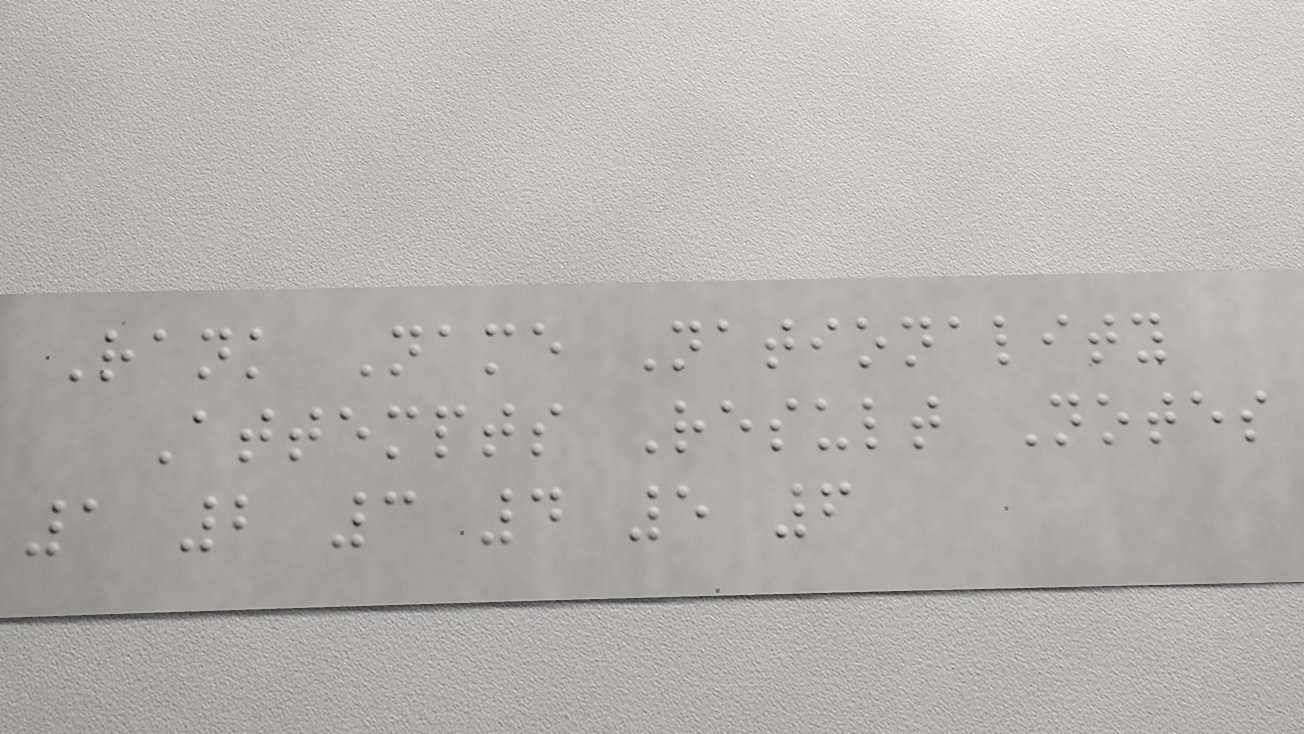Rank Name Nationality
Attempts Result Notes
1 2 3 4 5 6
